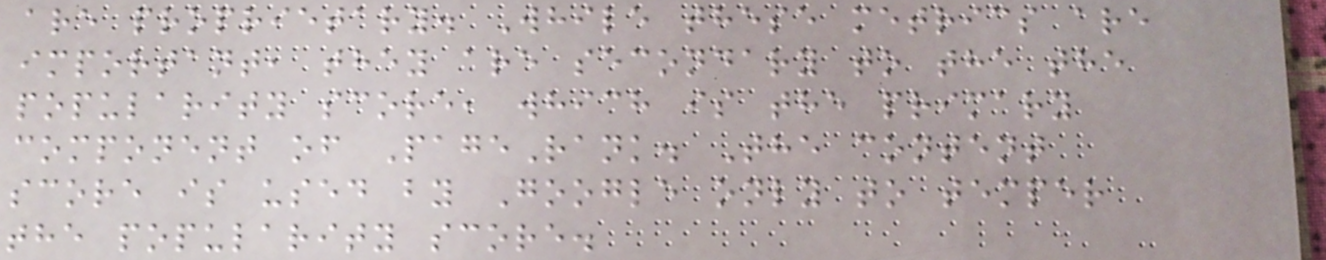are proprietary. While these metrics are
important, they are secondary to the the
popularity score, which is the primary
component of PageRank. The content
score is used by Google only to temper
the popularity score.
